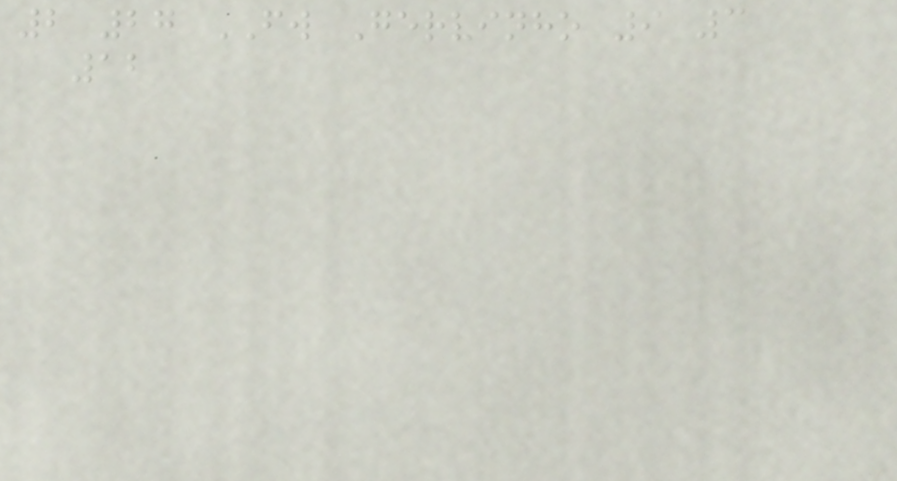2 27 FW Gervinho 9 3
12
